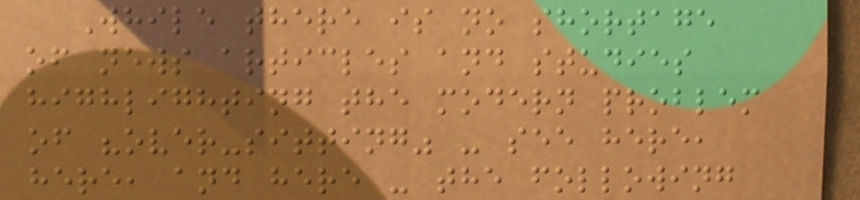While there is no shortage
of news articles and studies
highlighting the modern problem
of "over-sitting" - see here,
here, and here - the following
